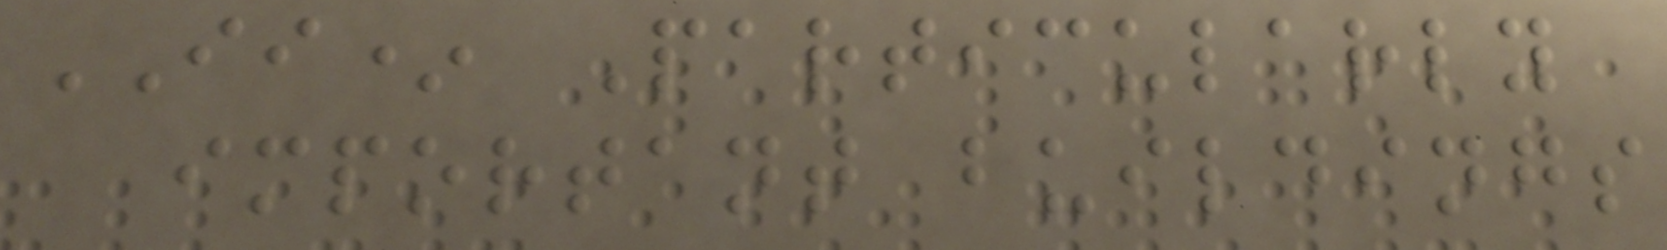II* Particularly
important buildings
